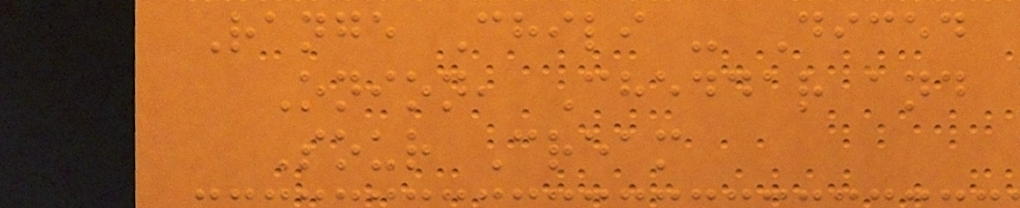Range Chili - Diced
Onion, Cheddar and
Sour Cream
